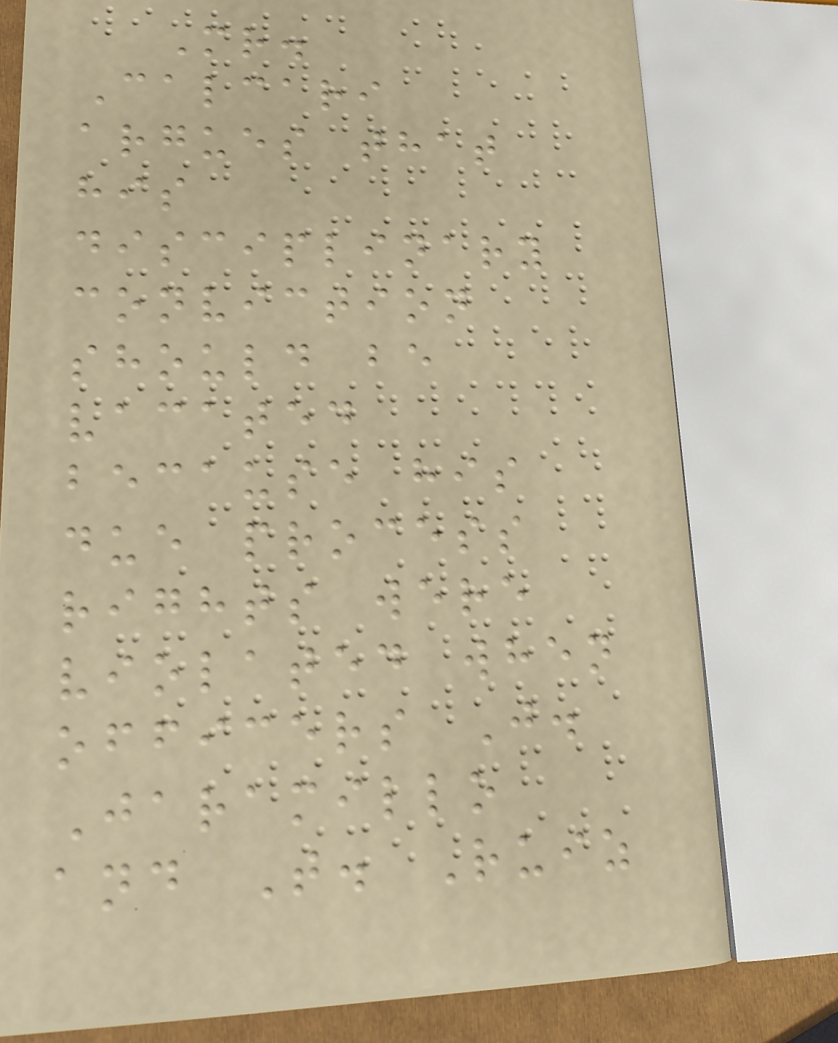Mr.
Calcari
argues that
his
disciplinary
conviction
should be
vacated
because his
due process
rights were
violated when
officers J.
Jaramillo
and T. Ruiz
